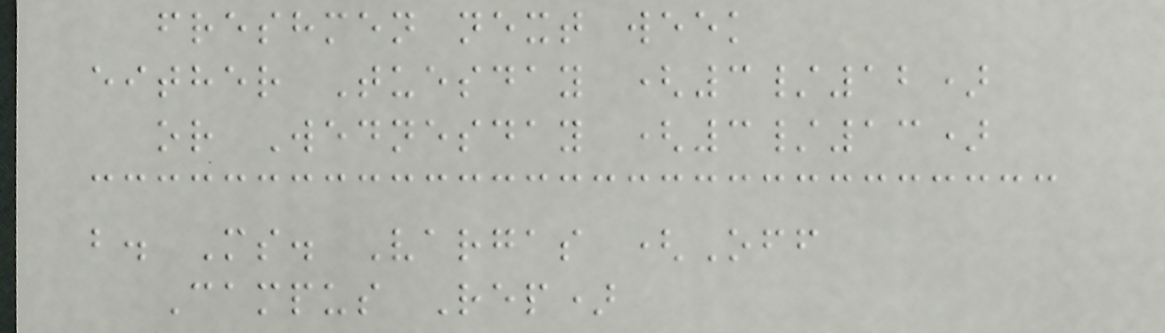freshmen next week
either Tuesday (3/12)
or Wednesday (3/13)
b. Ms. Vargas (Off
Campus Rep)
